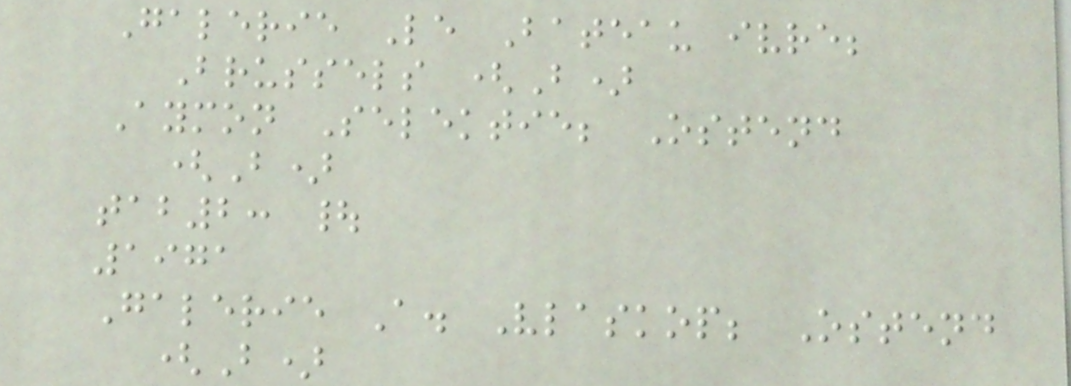Galerie Le Bateau ivre;
Brussels (B)
Aymon Selektie; Ostend
(B)
tab2: |
1971
Galerie A. Vlaskop; Ostend
(B)
